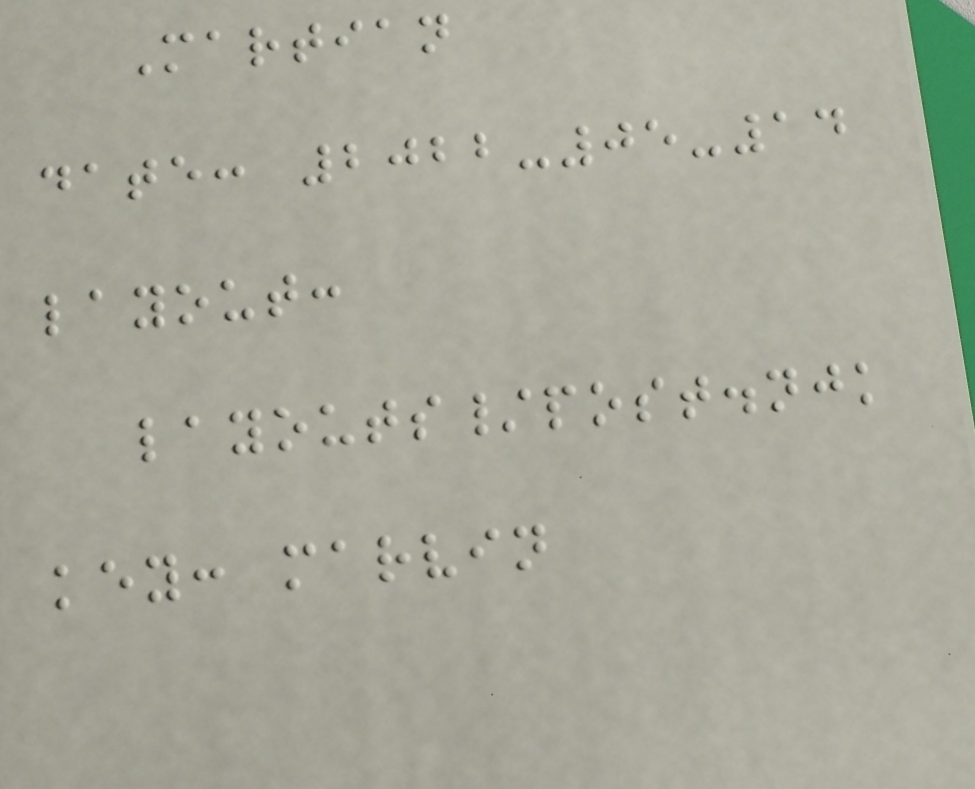Martian
date: 2022-05-14
layout:
layouts/post.njk
key: marvin
